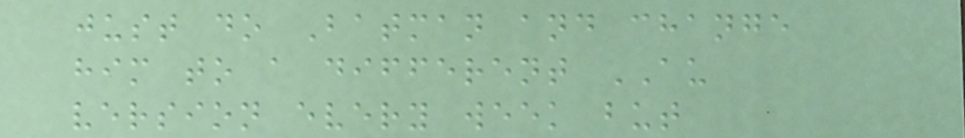just do Batman and change
him to a different AU
version every week but
